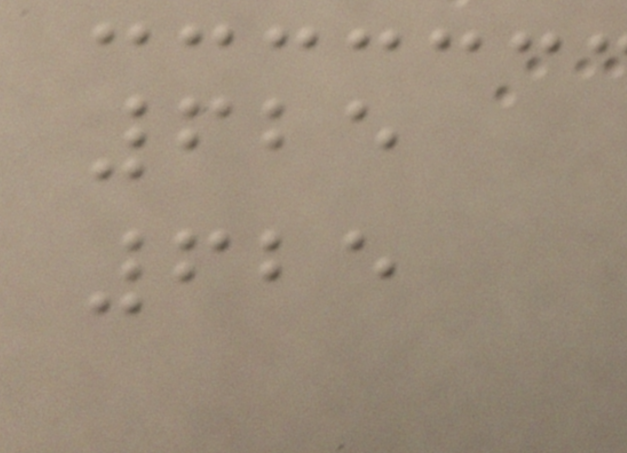625
625
